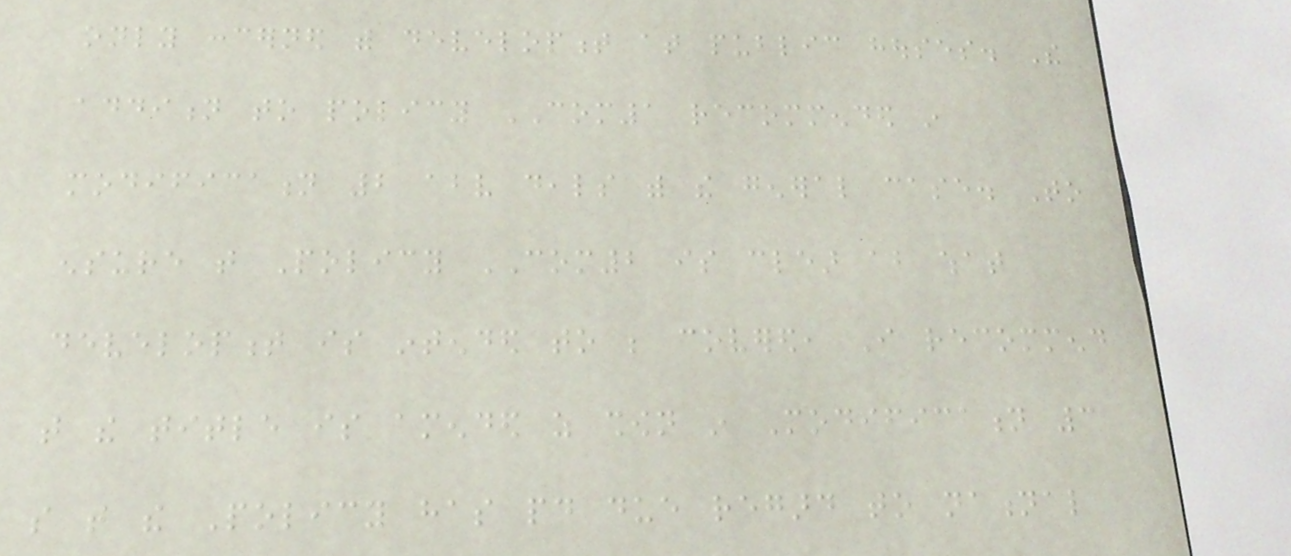only concerned with development at public houses. The
addition to policy COM1 recommended in
modification 2 above deals with the general case. To
ensure that Policy COM2 is clear about what
development is intended to be covered, I recommend
that the title is amended as shown in Modification 3
so that the Policy has paid due regard to national
